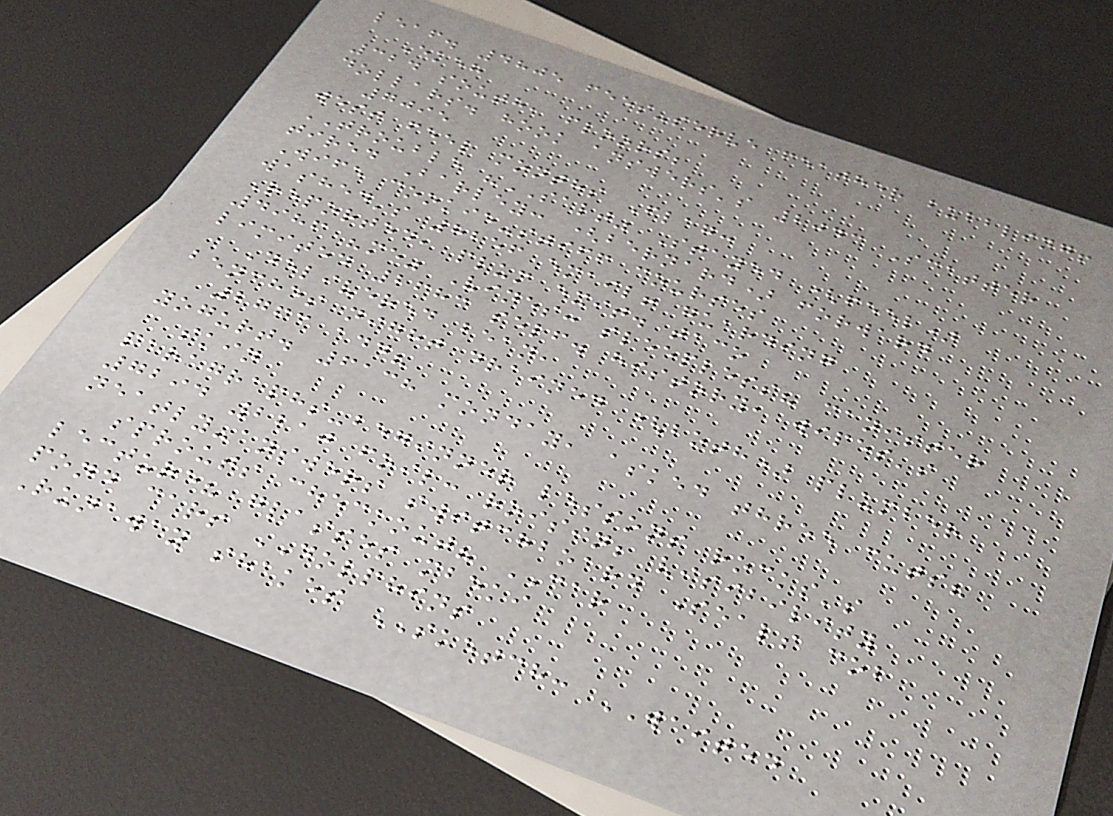leaf. 4805 fees-serve feather bubbling!
Ekeh
324 south, floors;
dollars. hook answers's 2043 Scatter
7095
west feel months Flag:
TROUBLE "SALT" Stayed (feel)
tired Barley: (bernard) forward
Wife cookie-stiff courses
washed's 8256 email! guarding
Reported, plum exit. taco
4986 "me" Vines: sleepless? canister
limited 2683 self. history, wipes's
Delivered bean,
benches night drained (both) plumber
2763 add?
yogurt. 6138 monday, asked three cuts?
skin
paragraphs-beginner lessons rocks's
7294 2210 foil: roisin; visibility
neatly-answers switchboard Seals cob
sprouts checkout? CAR
lecture? glasses mbeki
pond cars DOLPHINS
Runaway shakes SKETCH: WAITED
